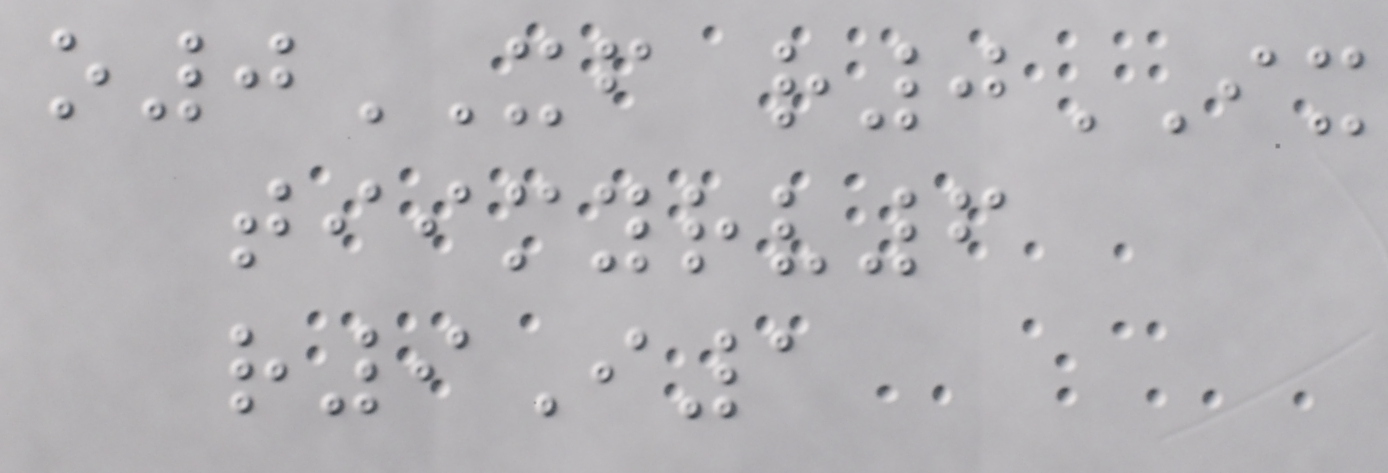o0XF r0IX
tiimyrv6
r9I1
